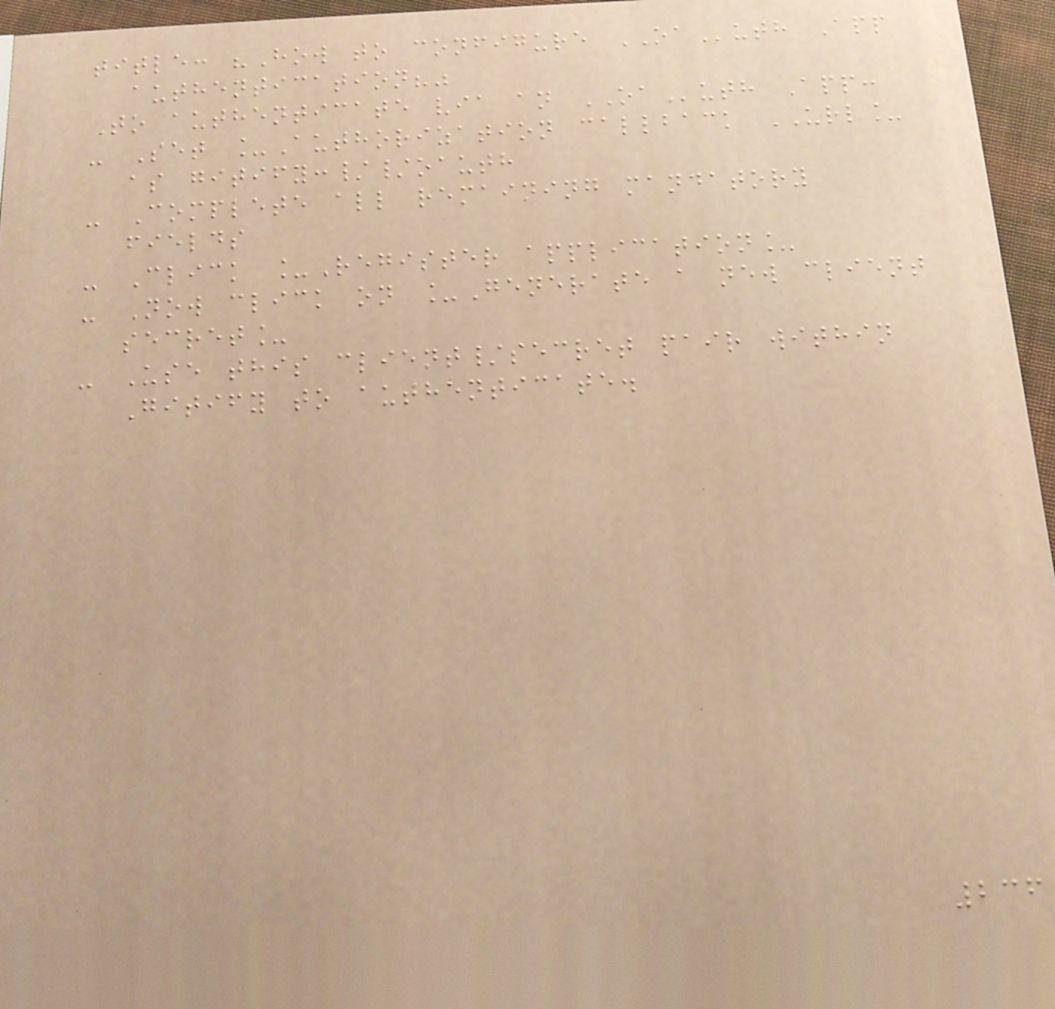title: "How to configure OAuth App
authentication?"
To authenticate via an OAuth App:
- Set _Authorization callback URL_
as gitify://oauth
- Complete all remaining mandatory
fields
- Click _Register application_
- Now click on _Generate a new client
secret_
- Use this client/secret pair within
Gitify to authenticate.
236
